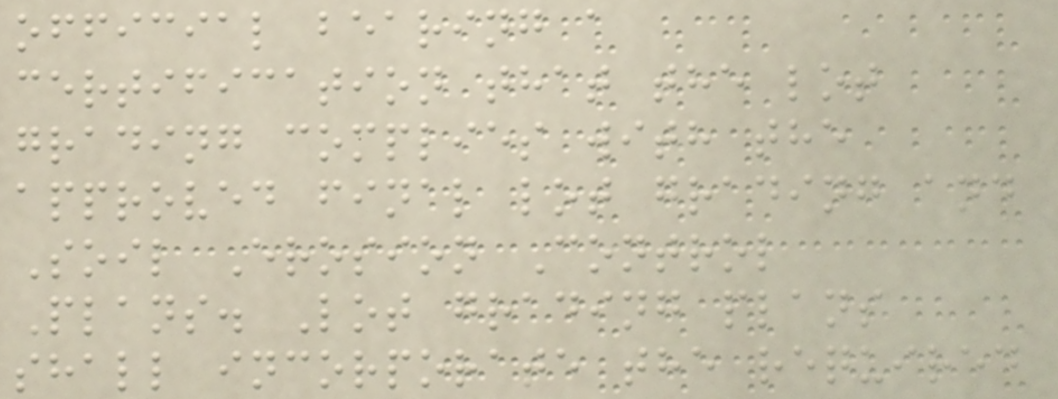official bearing a
certification that the lot
grading complies with the
approved final lot grading and
Soil Erosion Control
Plans. Lot grading plans
shall incorporate the required
